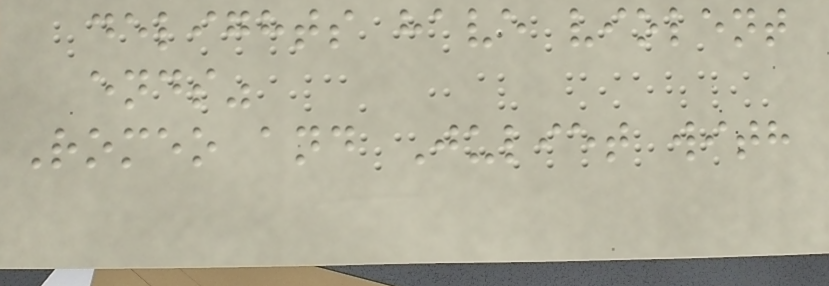delights have violent
ends"
Romeo and Juliet with
